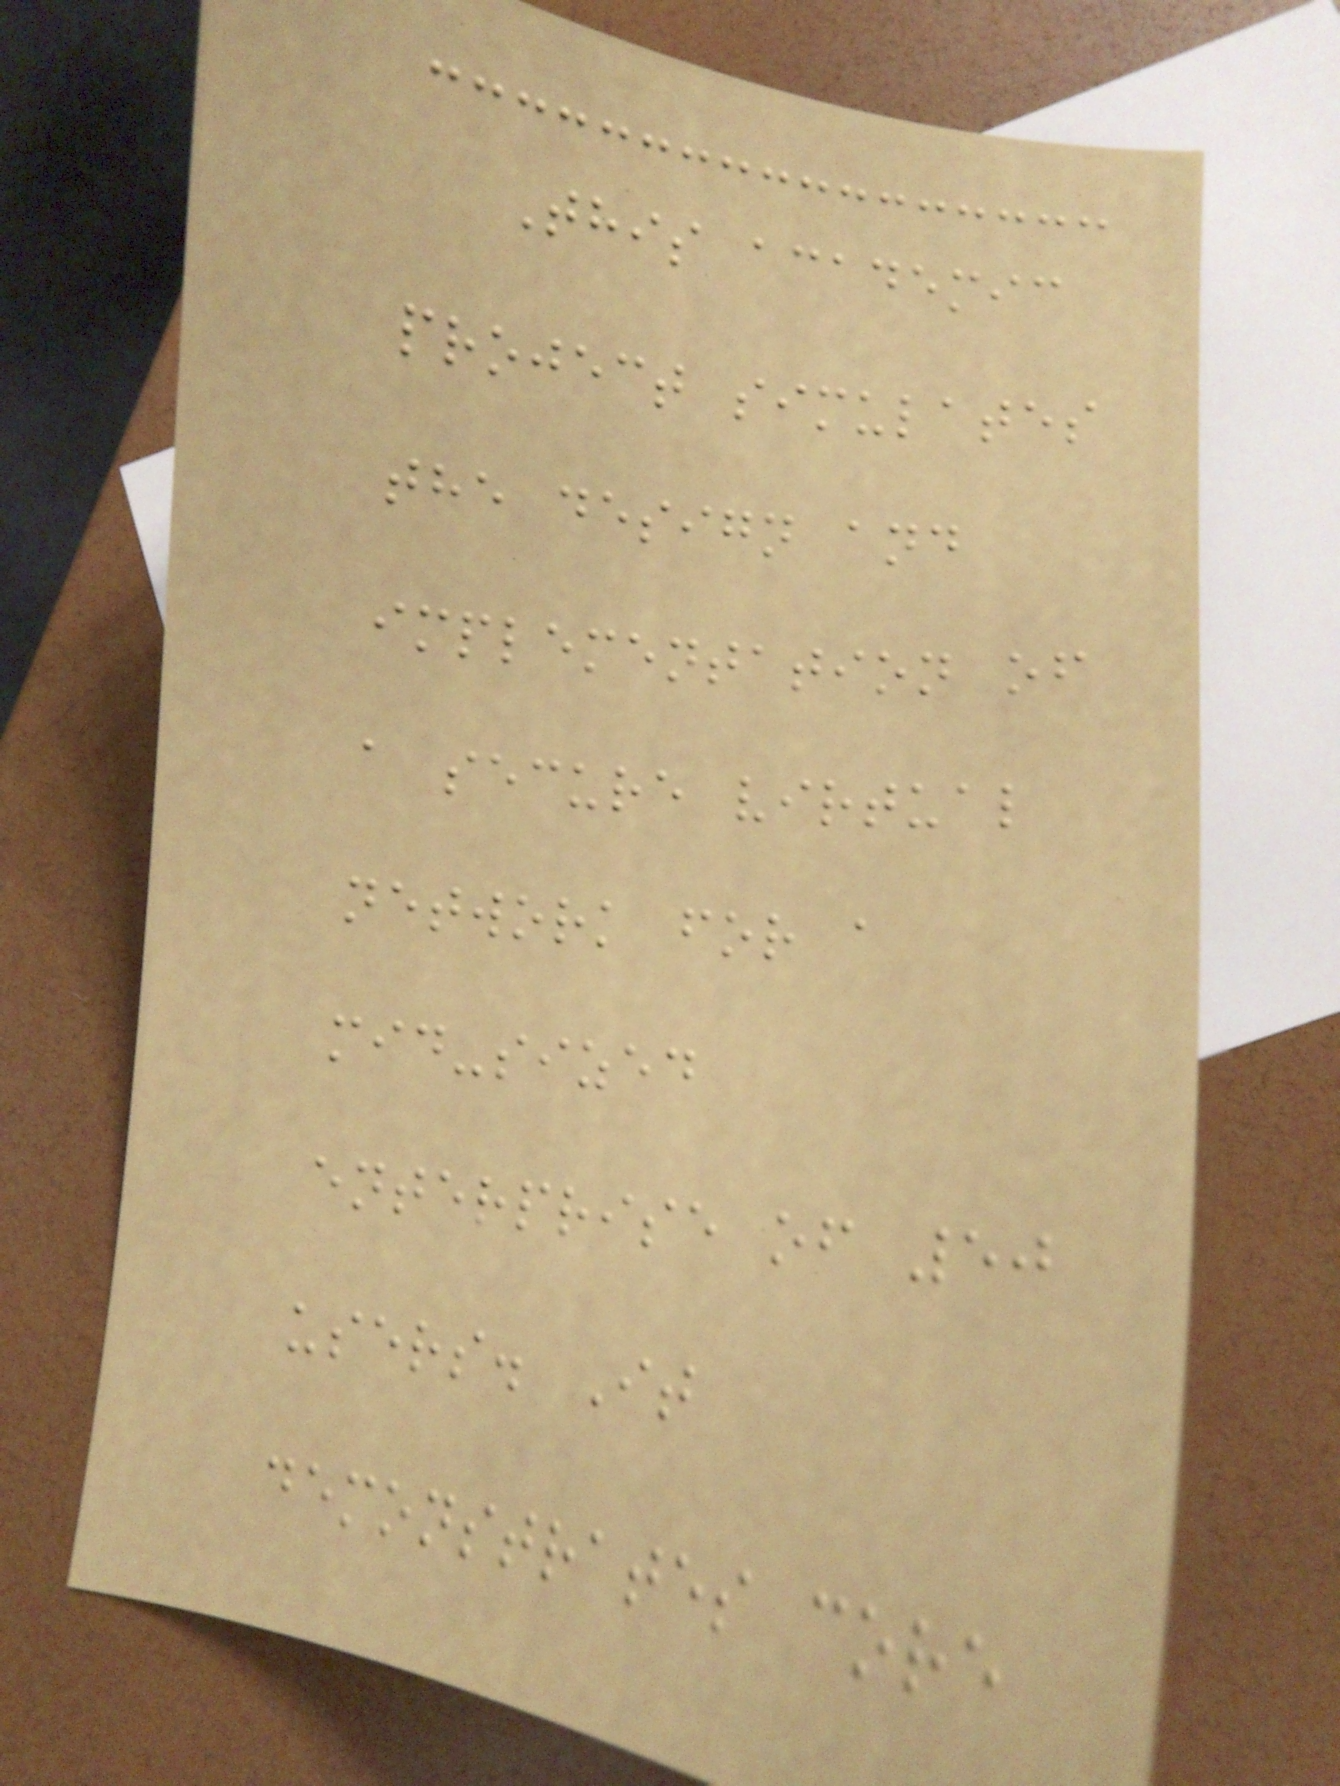This academic
project simulates
the design and
implementation of
a secure virtual
network for a
mid-sized
enterprise of 50
users. It
demonstrates core
